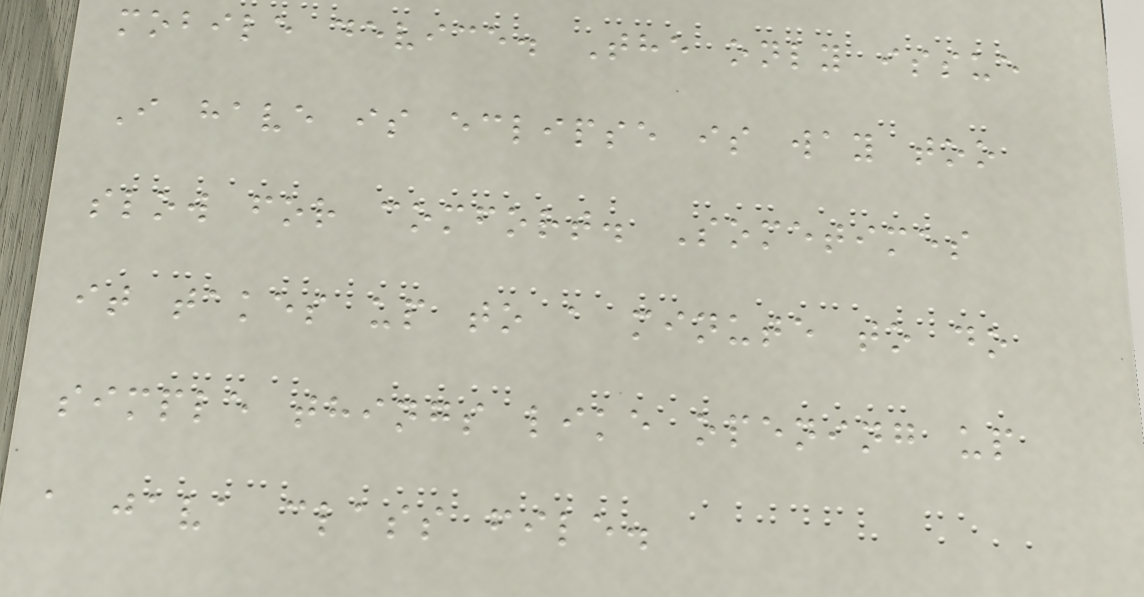mobile device. The only issue
I have is eclipse is way too
slow for comfort. Sometimes
it takes up to a minute to do
simple things like opening up
a java class file.
